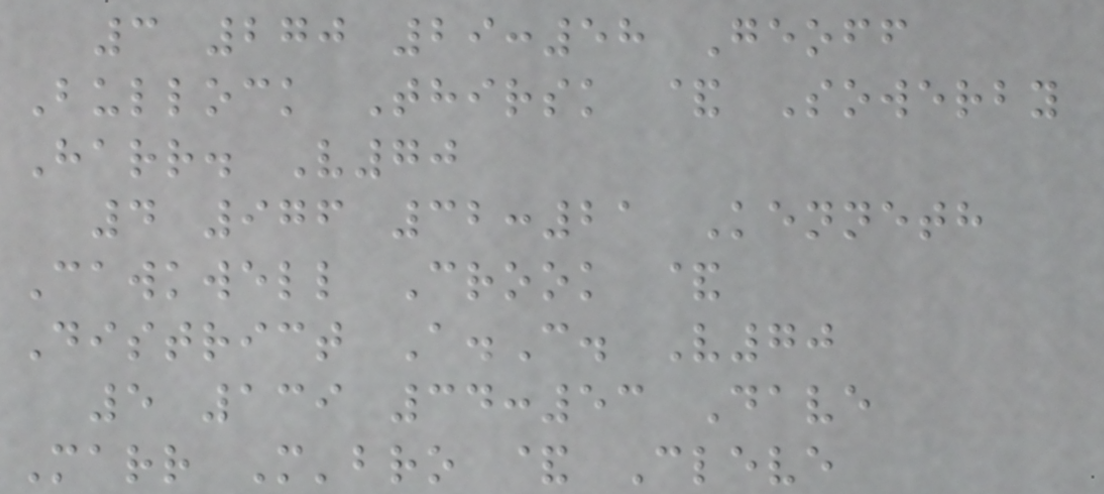3 270 29:58 Geoff
Bullock Thirsk & Sowerby
Harr. V70
4 976 32:21 Kenneth
Cawkwell Crook &
District A.C. V70
5 139 34:53 Dave
Marr M'bro & Cleve
